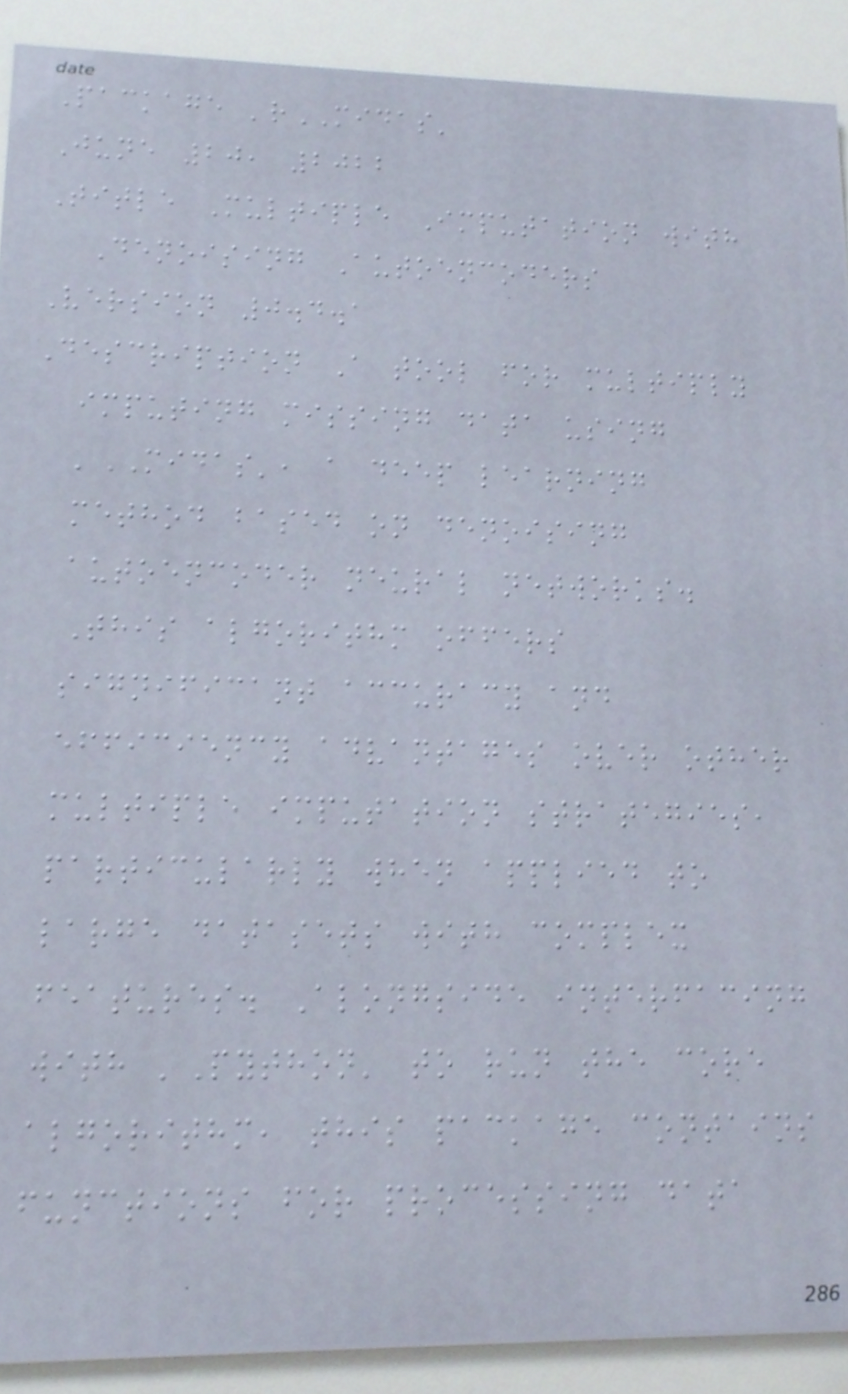Package 'rMIDAS'
June 20, 2022
Title Multiple Imputation with
Denoising Autoencoders
Version 0.4.1
Description A tool for multiply
imputing missing data using
'MIDAS', a deep learning
method based on denoising
autoencoder neural networks.
This algorithm offers
significant accuracy and
efficiency advantages over other
multiple imputation strategies,
particularly when applied to
large datasets with complex
features. Alongside interfacing
with 'Python' to run the core
algorithm, this package contains
functions for processing data
